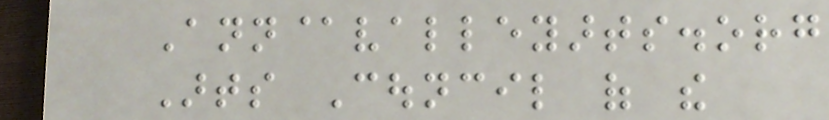Ann@valleyarts.org
Arts Council of the
